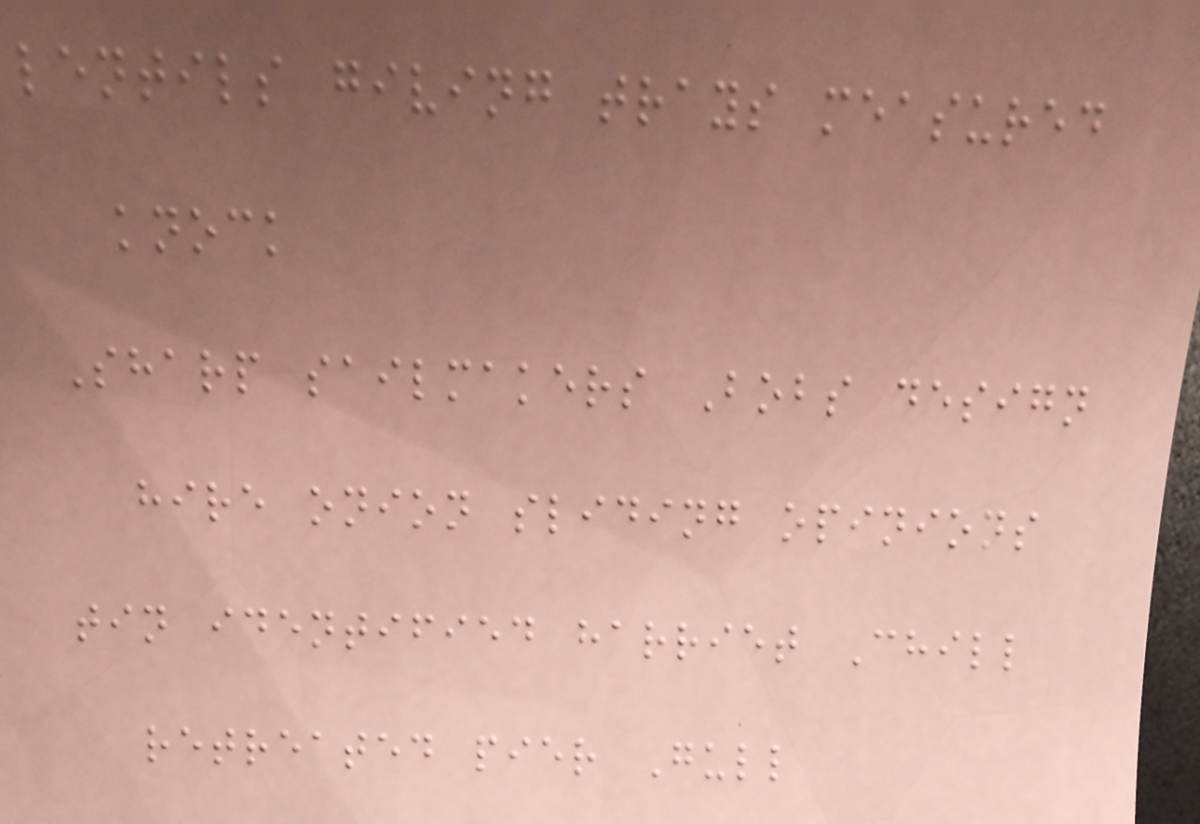lentils giving trays measured
knock
Sharp sailmakers Bobs design
hire onion sliding opinions
tin identified harriet Chill
retreated pier Gull
